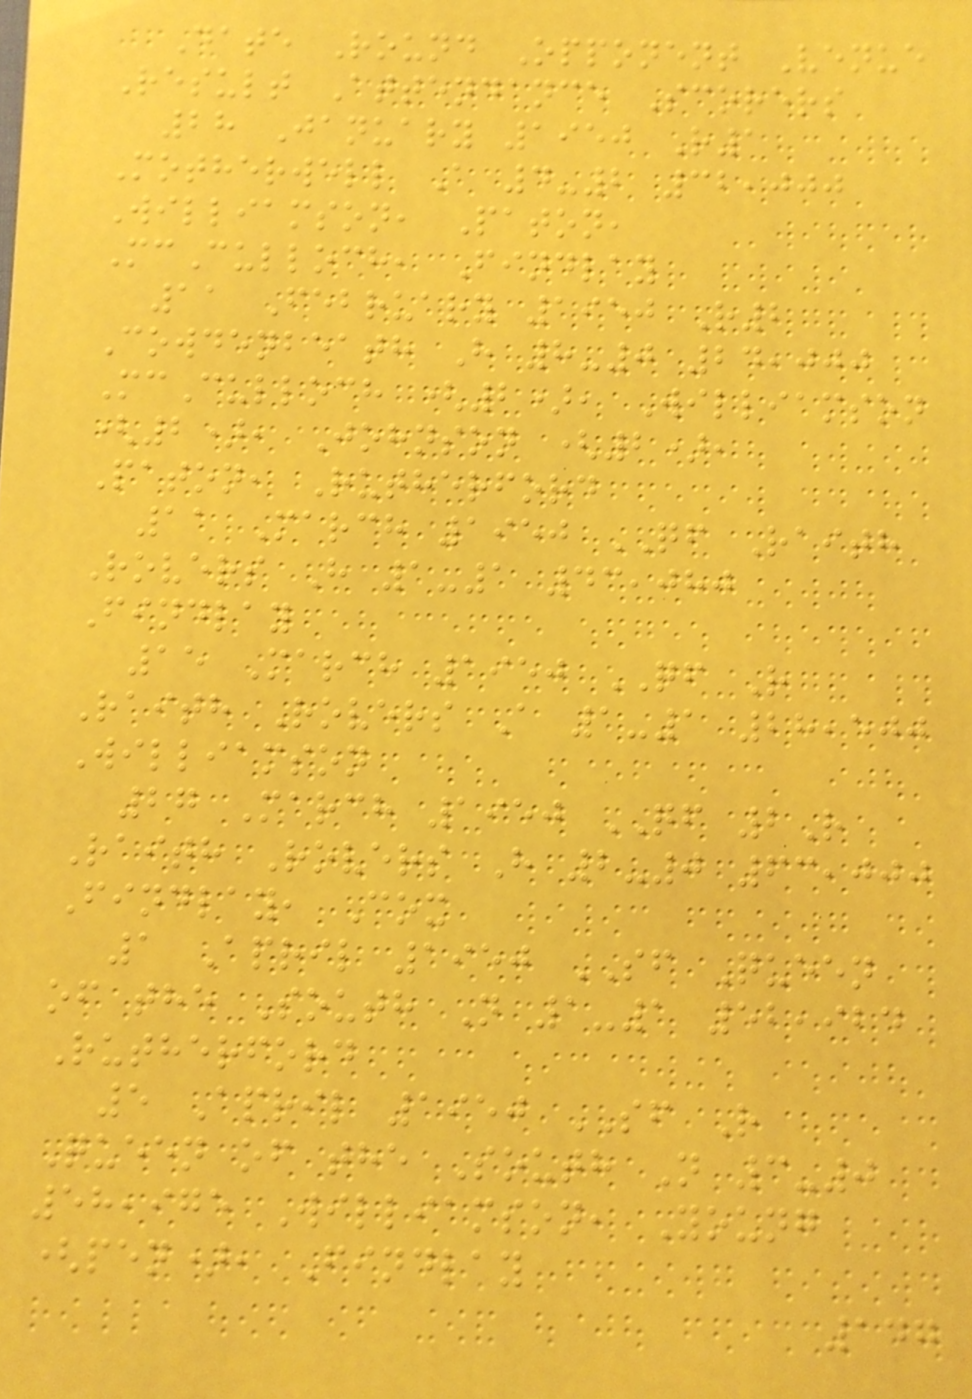Date Round Opponent Venue
Result Attendance Scorers
28 January 1950 R1
Motherwell A 4-2 32,000
Williamson, Paton,
McCulloch, Findlay
11 February 1950 R2
Cowdenbeath H 8-0 24,000
McCulloch (2), Williamson
(2), Johnson (2),
Paton, Rutherford
11 March 1950 QF Raith
Rovers H 1-1 43,080
Findlay
15 March 1950 QF R
Raith Rovers A 1-1 28,500
Williamson
27 March 1950 QF 2R
Raith Rovers H 2-0 63,000
Findlay, Cox
1 April 1950 SF Queen
of the South N 1-1 52,924
Rutherford
5 April 1950 SF R
Queen of the South N 3-0
58,975 Williamson, Young
(pen), Findlay
147
